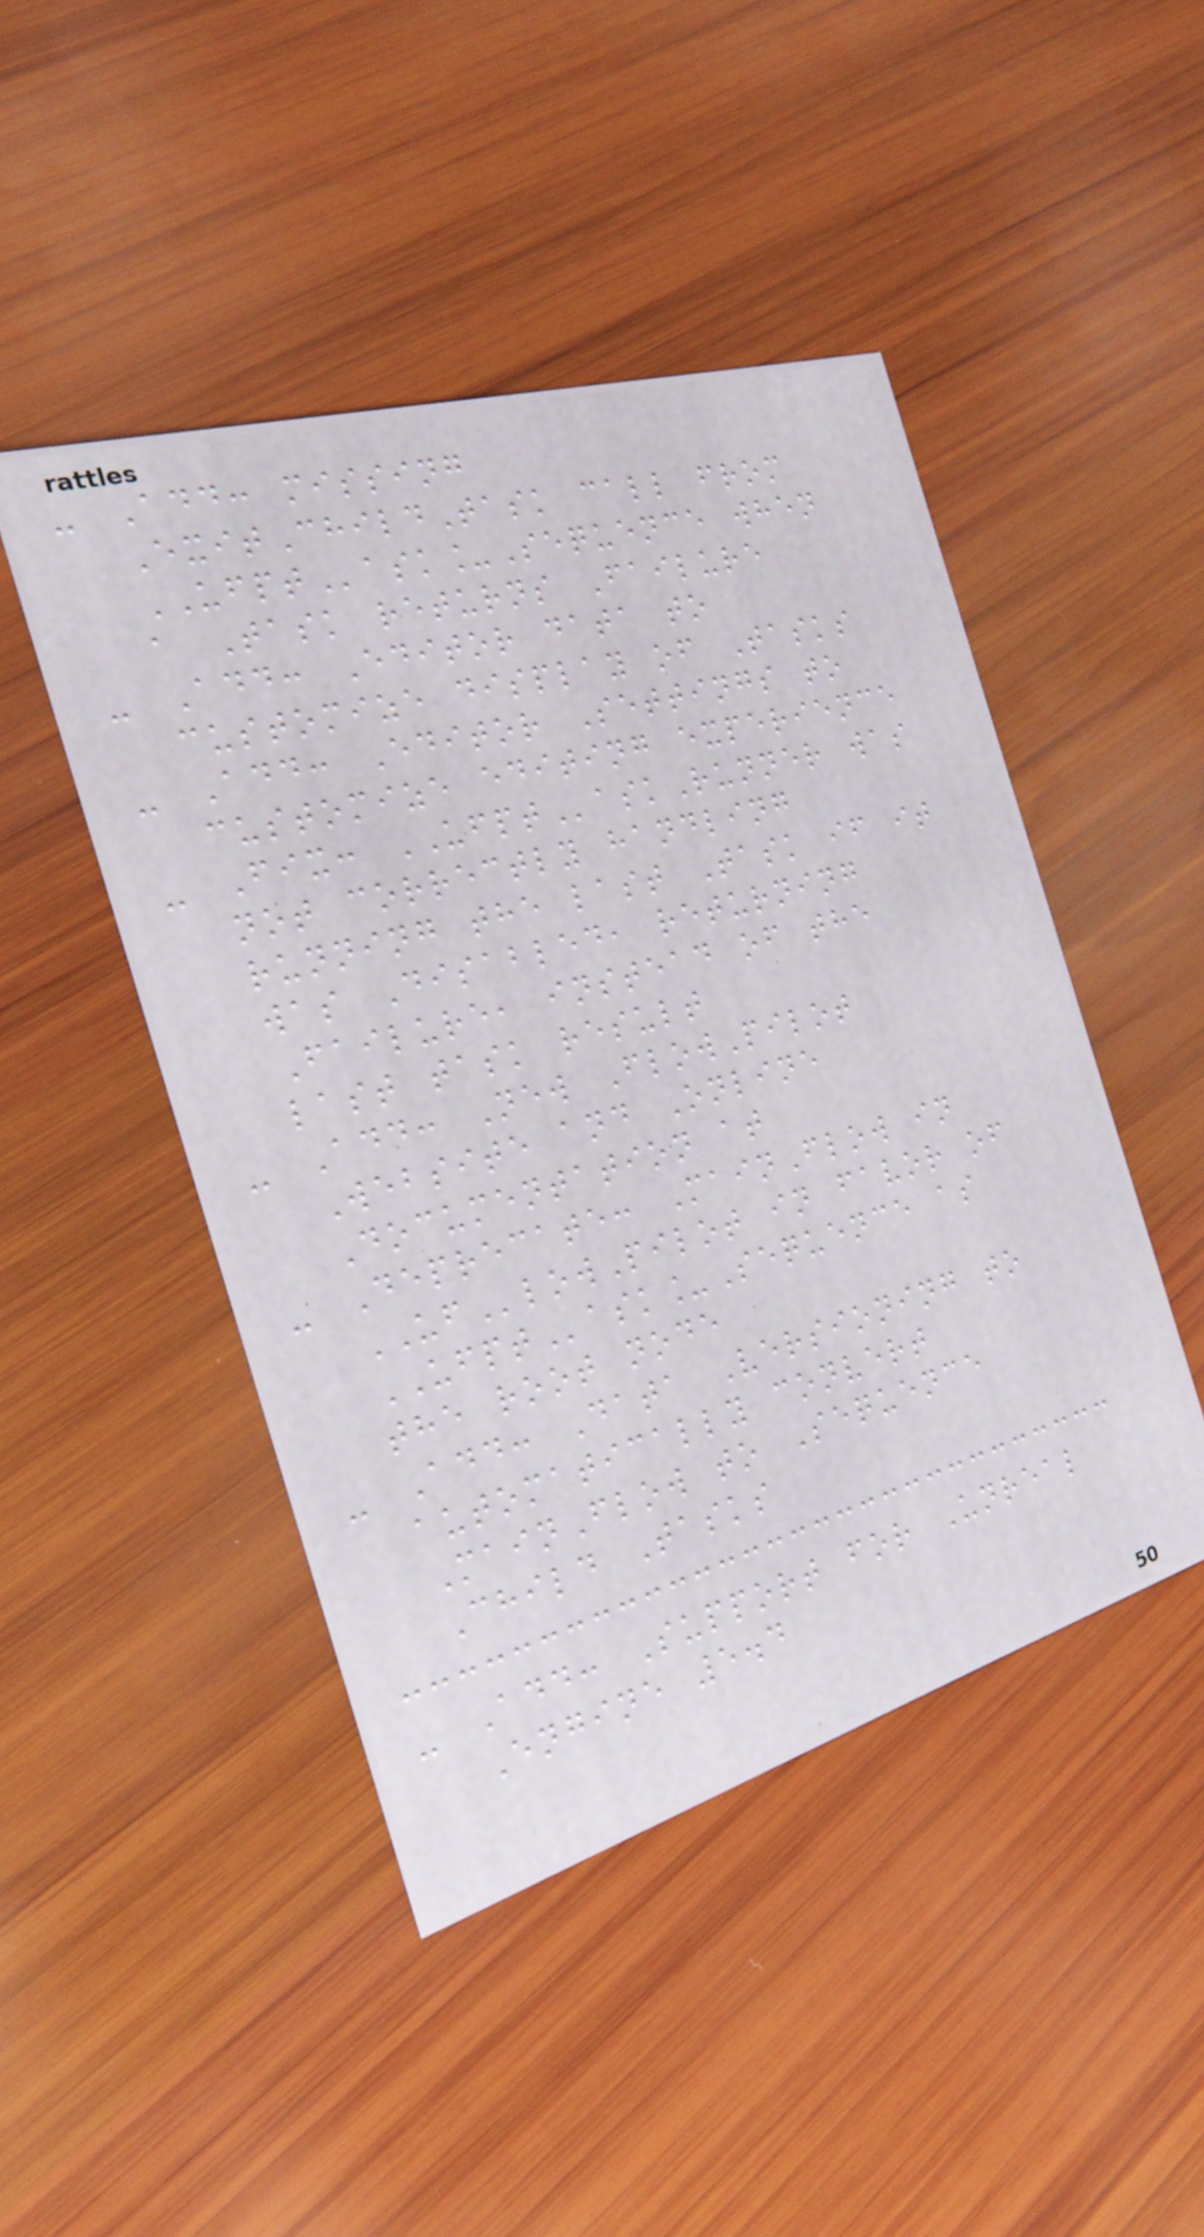- Add: missing
ExitChildTask call from
UFPTask_Sequence when
a Task returns Failure
- Add: Editor data to
customize display of Tasks
- Add: Editor Settings to
customize editing experience
- Fix: UFPTaskRunner was
not correctly handling
running the last Task if it
was Disabled, returning
Failure, instead of the
last task result
- Add: New FlowPilot
Website and Online
Documentation at
- Deprecate: MainFlow in
UFlowPilot in favor of
UFPTask_Sequence as
the root node
- Add: Data Versioning to
automatically convert
MainFlow to Sequence
Child Tasks
- Add: Support for Unreal
Engine 5.4
